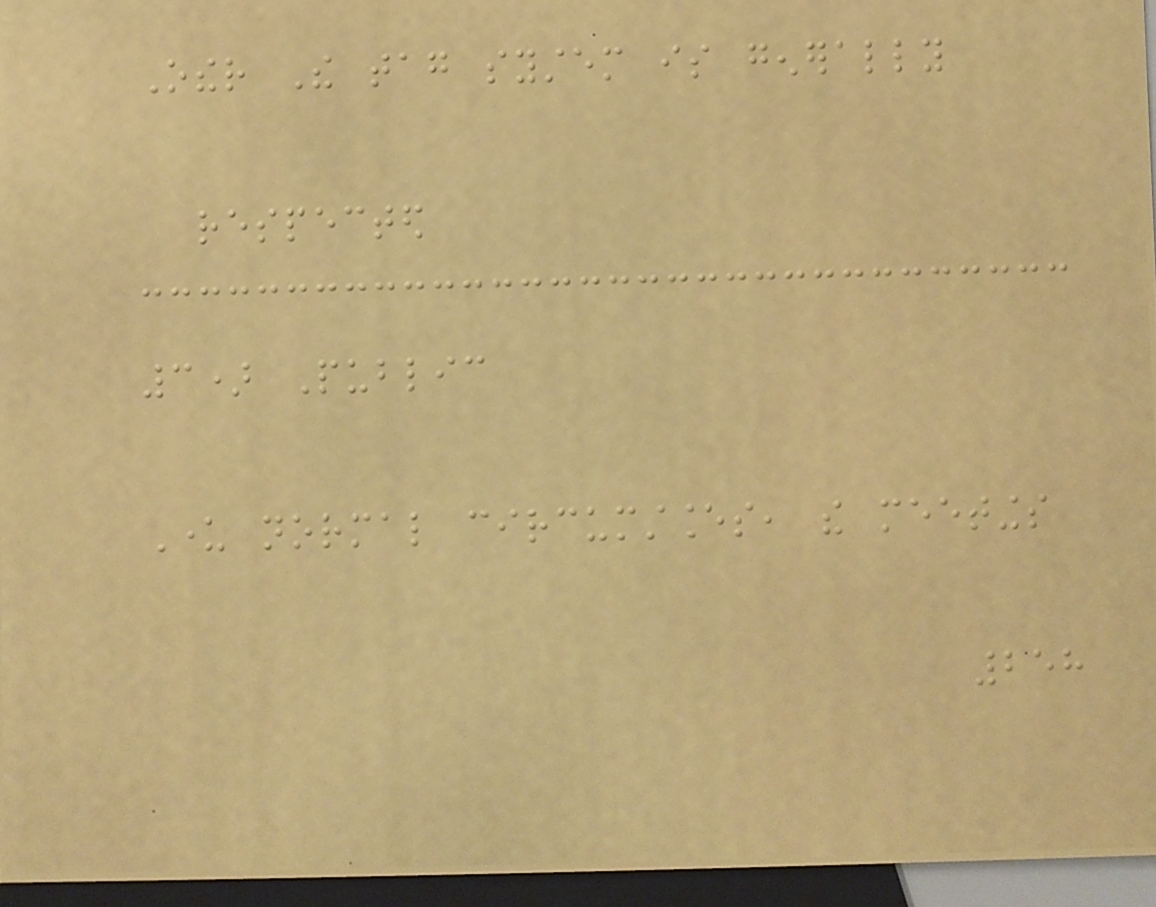Other The tag system is generally
respected
3) Public
Under normal circumstances, the meetings
258
